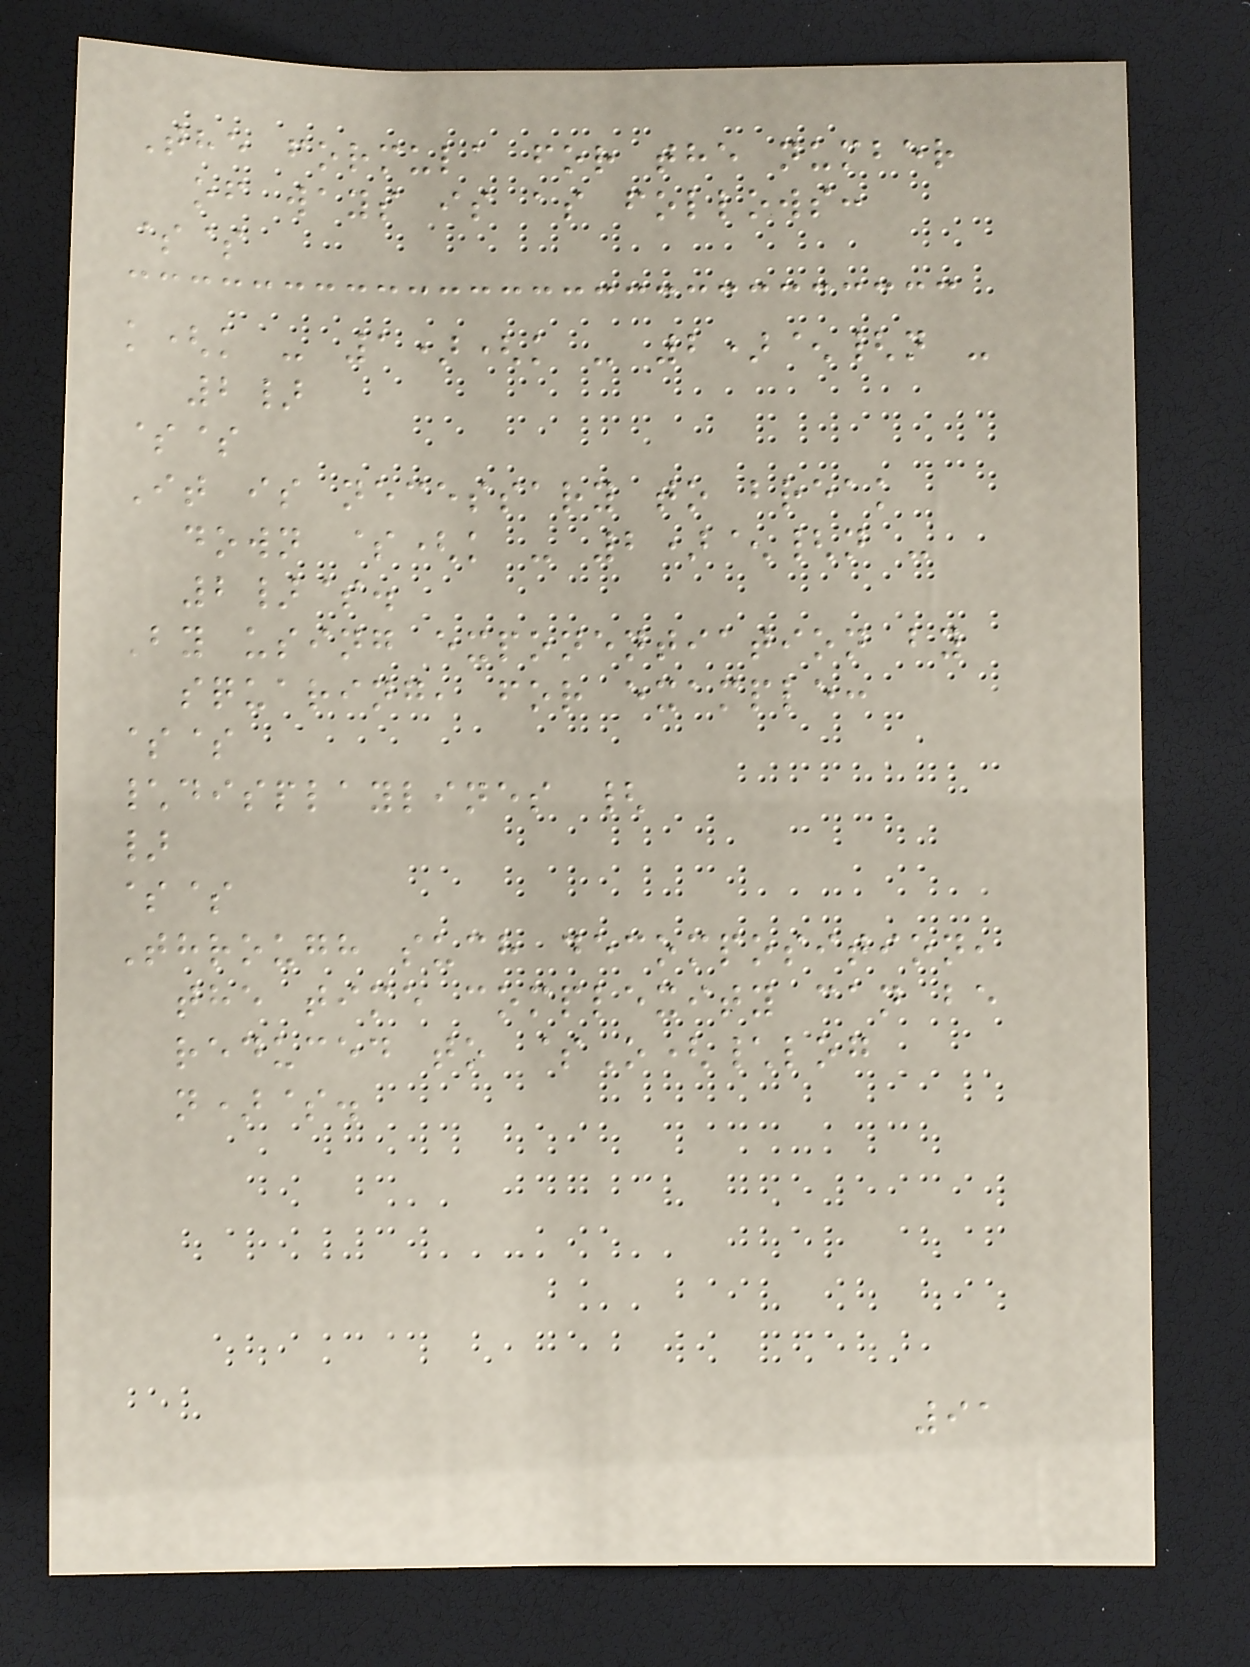The formula for the number
of ways is as follows:
$$
k(k - 1)(k - 2)^{n -
2}
$$
It is necessary to break
down $(k - 2)^{n -
2}$.
By using exponentiation by
squaring, for example:
$$
\displaylines {
}
$$
Through such decomposition,
the time complexity can be
reduced to $O(\log
n)$.
91
